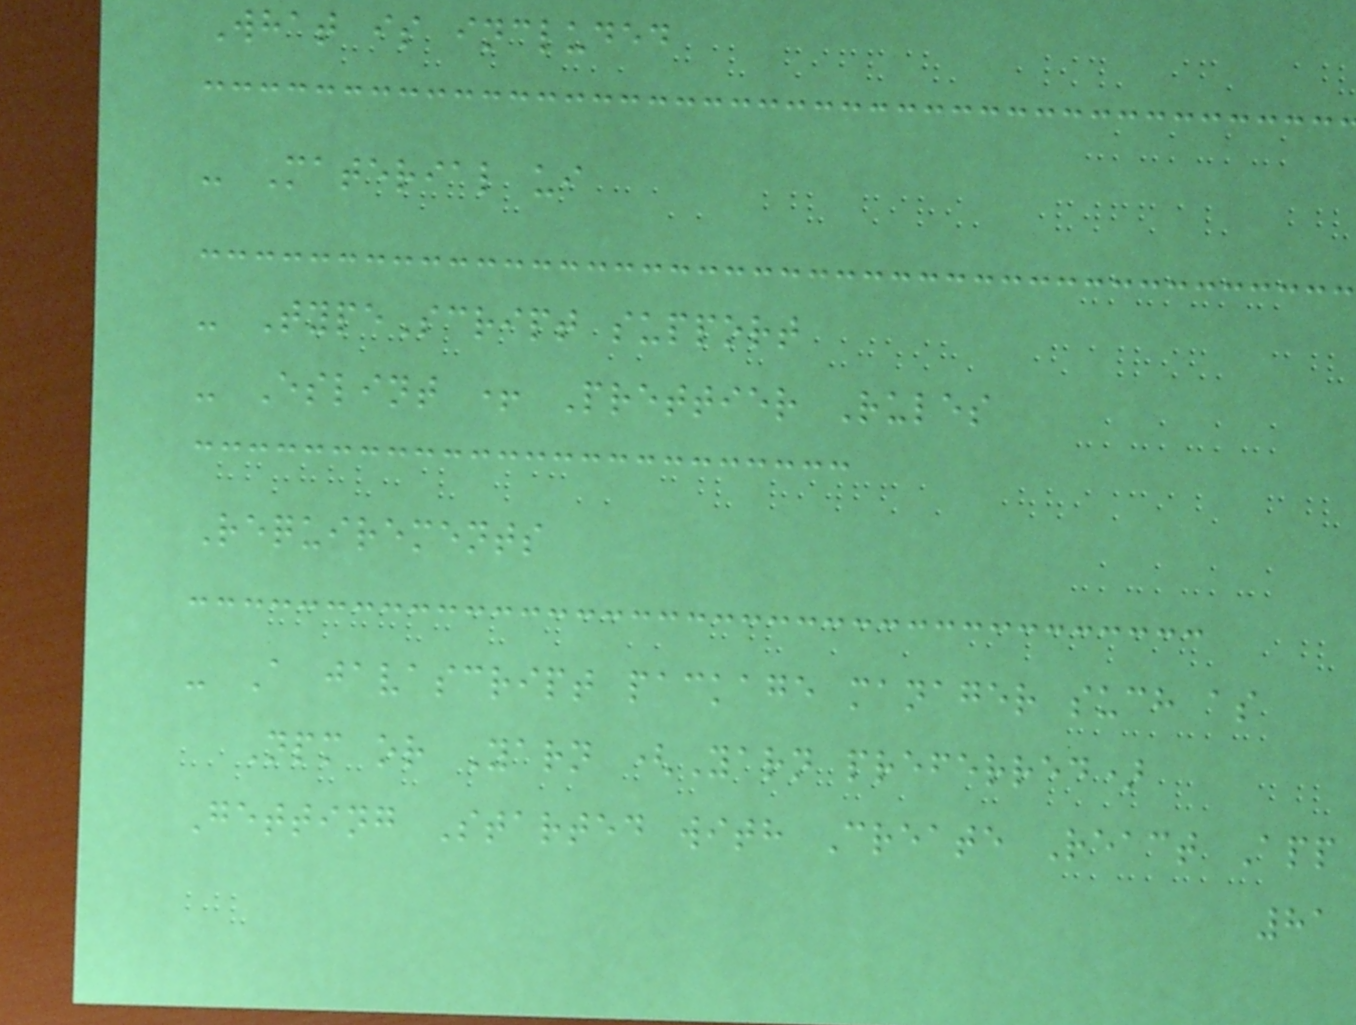What is included
- Material ui
- TypeScript support
- Eslint + Prettier Rules
Requirements
- A javascript package manager such as
Npm or Yarn (Yarn preferred)
Getting Started with Create React App
81
